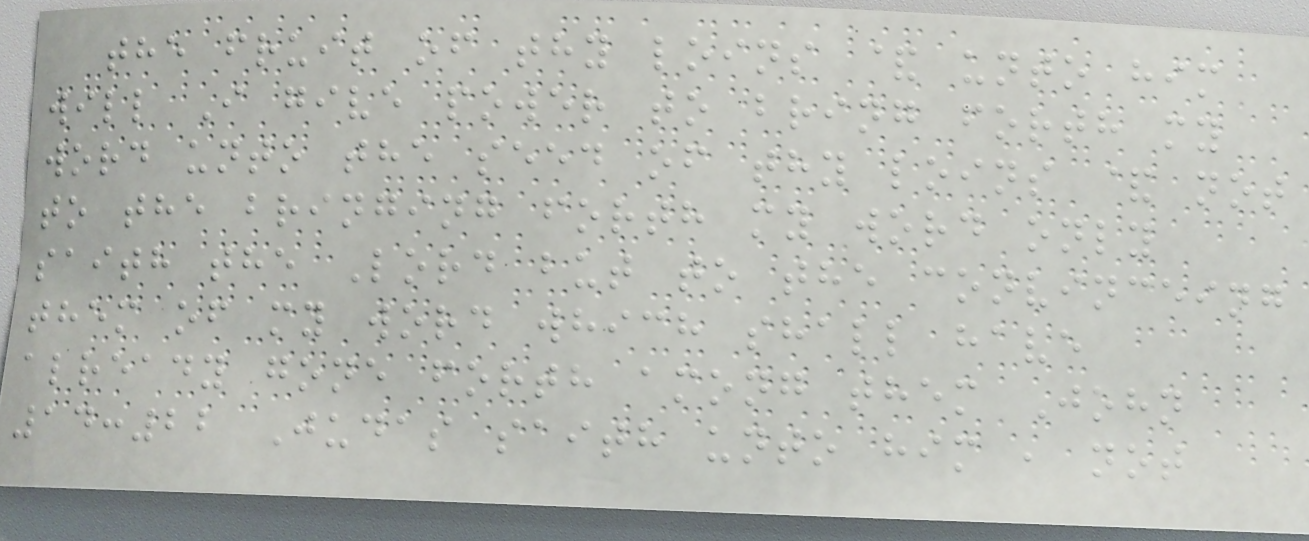the fruit of thy loins & unto him
will I give power to bring forth my
word unto the seed of thy loins & not
to the bringing forth my word only
saith the Lord but to the convinceing
them of my word which shall have
already gone forth among them John
14:22 Judas saith unto him , not
